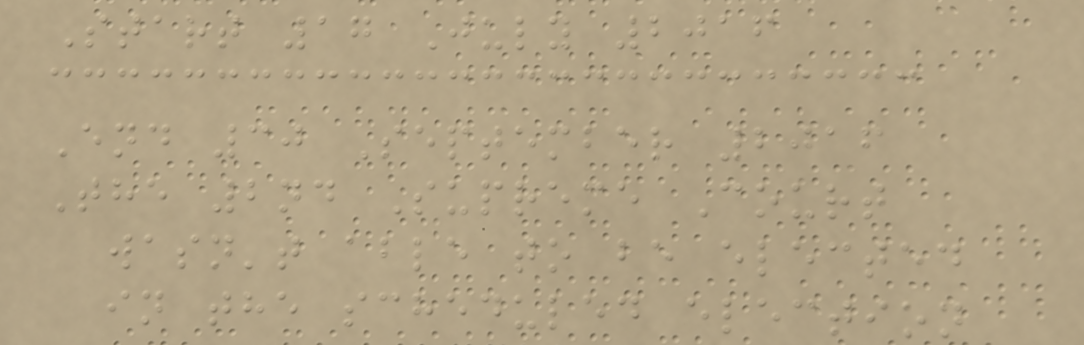Start 17 July 2016
End 30 September 2016
The 2nd Supreme Court
wasn't able to be elected
in the scheduled election
